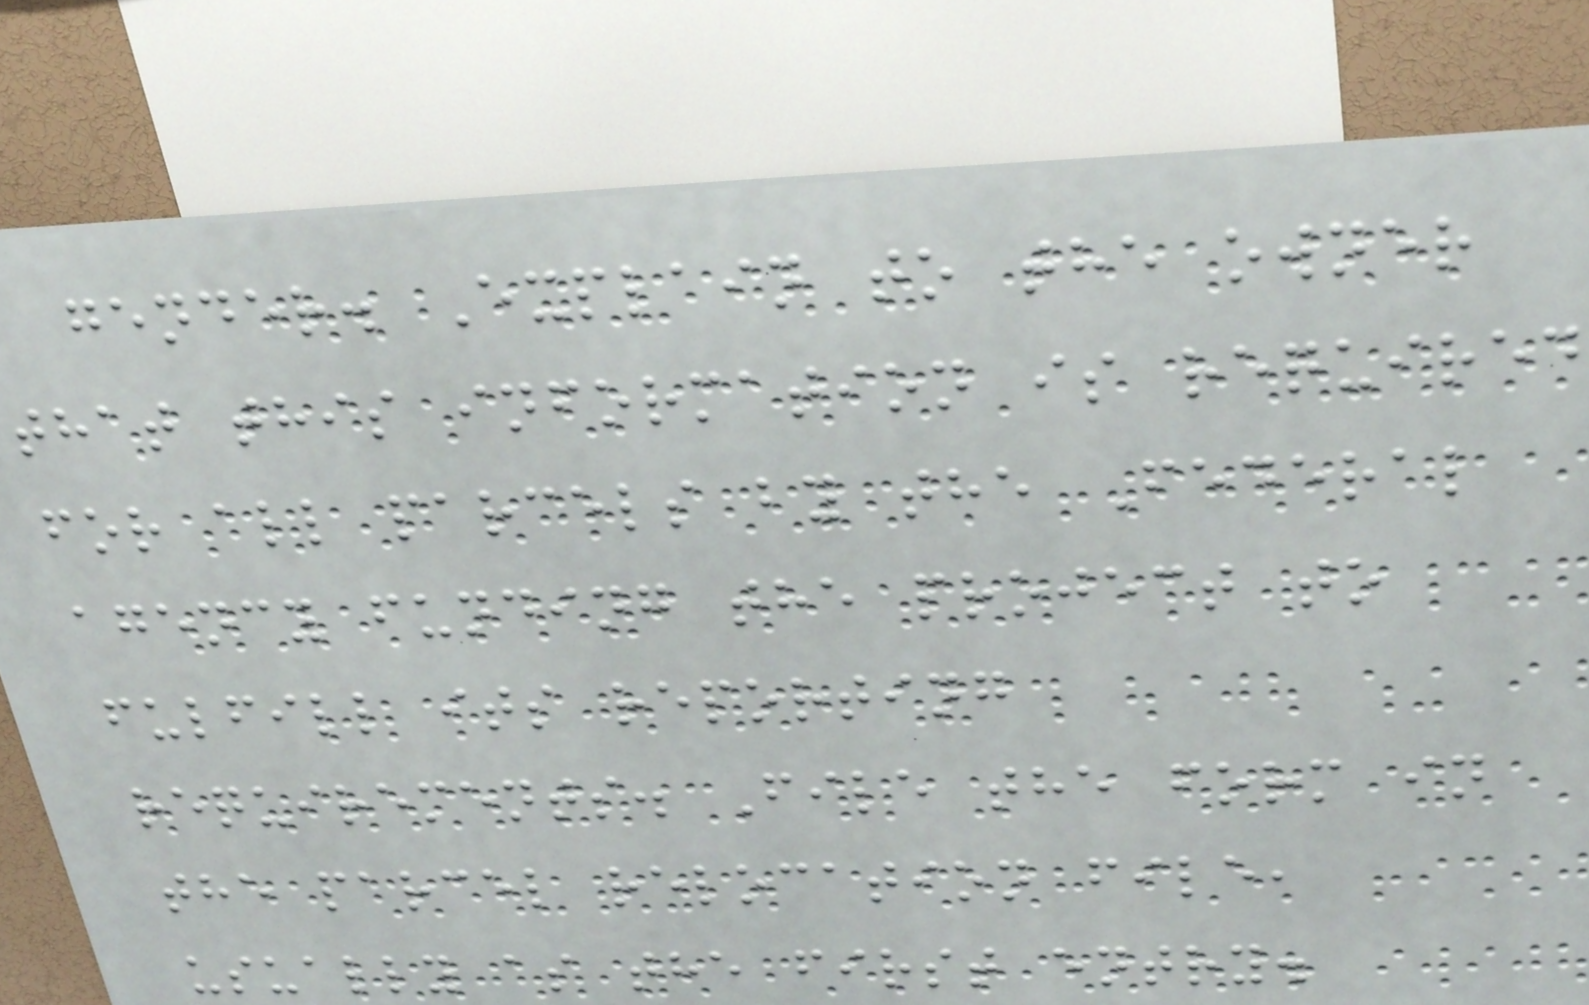gender. Explain to the owner
that this information is required
for all parcels by the Federal
agency funding the project to
fulfill its reporting
requirements. File the form in
the parcel relocation file,
usually as the first entry.
